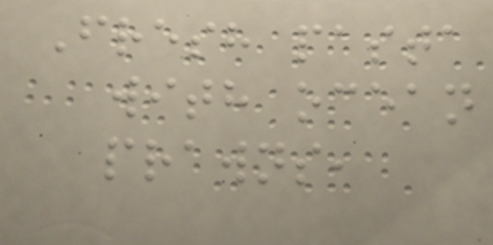Fresh pasta
with ocean
prawns,
